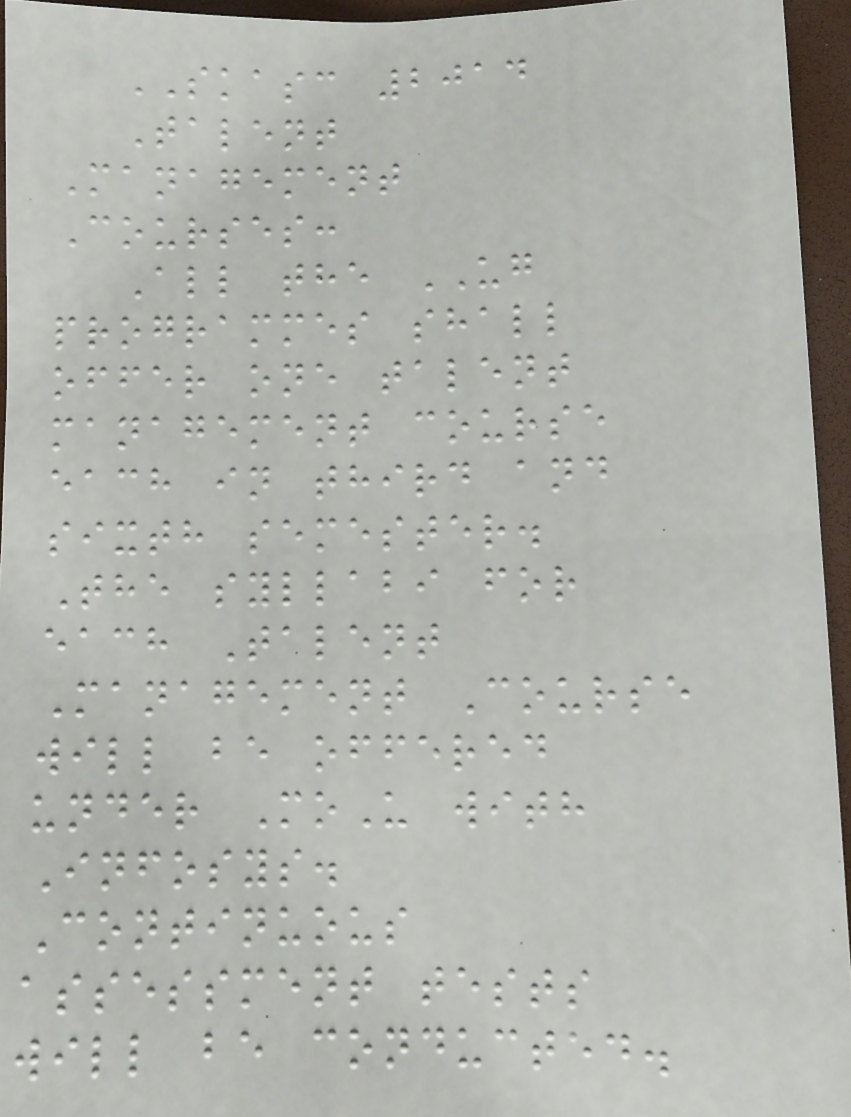SKASC 2014
Talent
Management
Courses:
All the UG
programmes shall
offer one talent
management course
each in third and
sixth semester.
The syllabi for
each Talent
Management Course
will be offered
under MoU with
Infosys.
Continuous
assessment tests
will be conducted.
